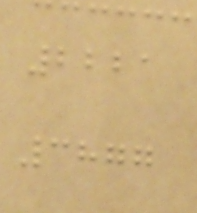2221
3877
